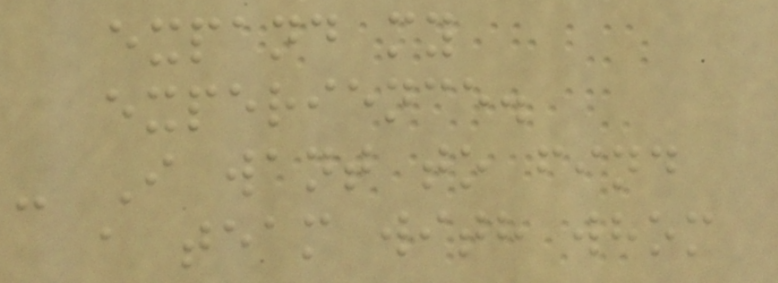expand my
experience.
- I want to find
a team with whom
